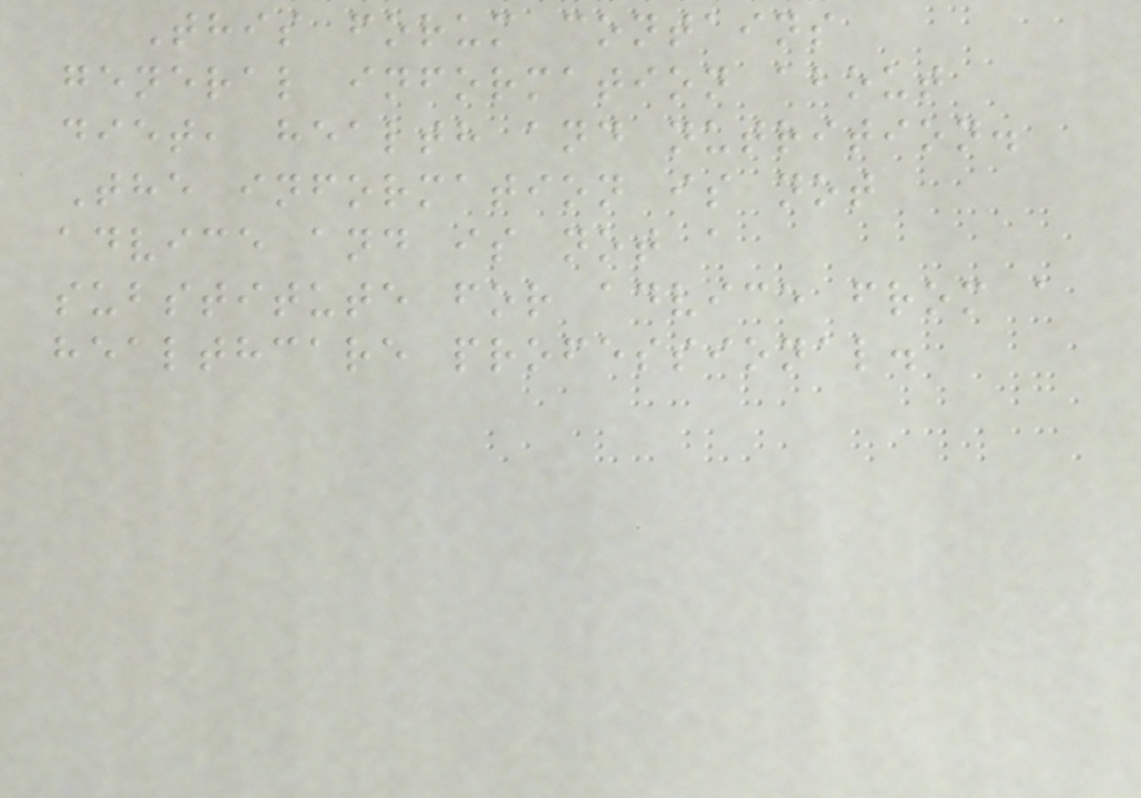This forum contains
general information about
diet, health and nutrition.
The information is not
advice and is not a
substitute for advice from a
healthcare professional.
